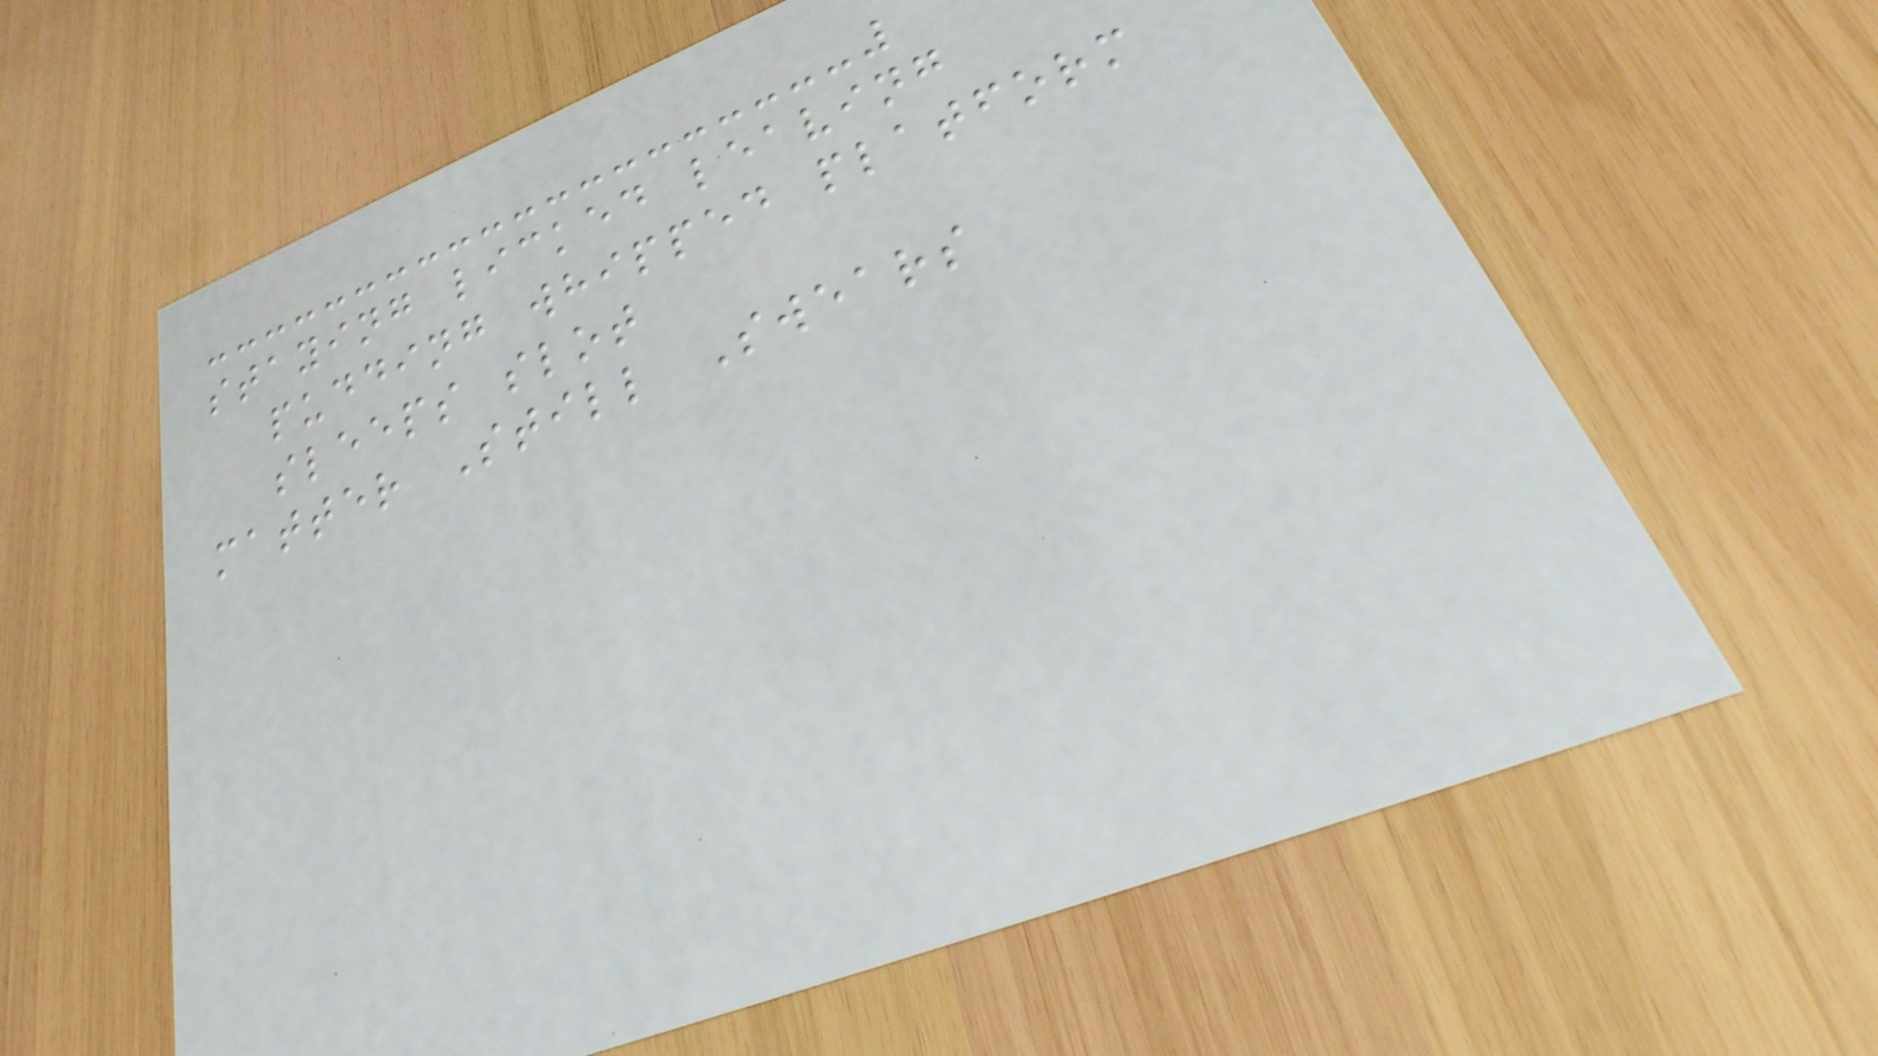staying licked leaving
pudding whipped platform
sleeps slot
matter Still Swears
